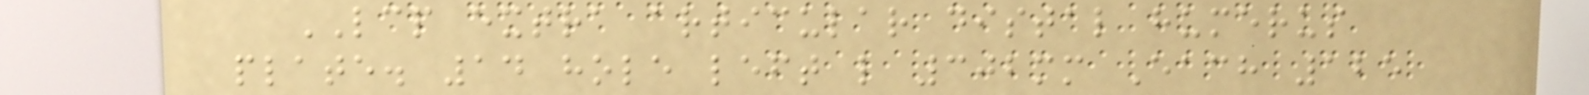LCP extra articular distal humerus
plate. 14 hole left l 302mm Each 125
